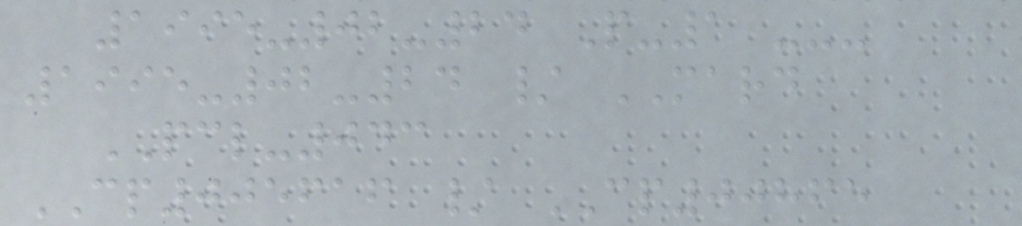1995-02-24 P-1 ---
1995-02-24 / MARD
PCL-043
CP005616 / CP00865
